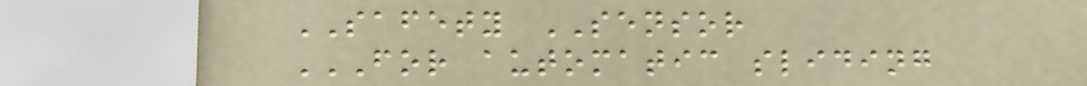SAFETY SENSOR
FOR AUTOMATIC SLIDING
